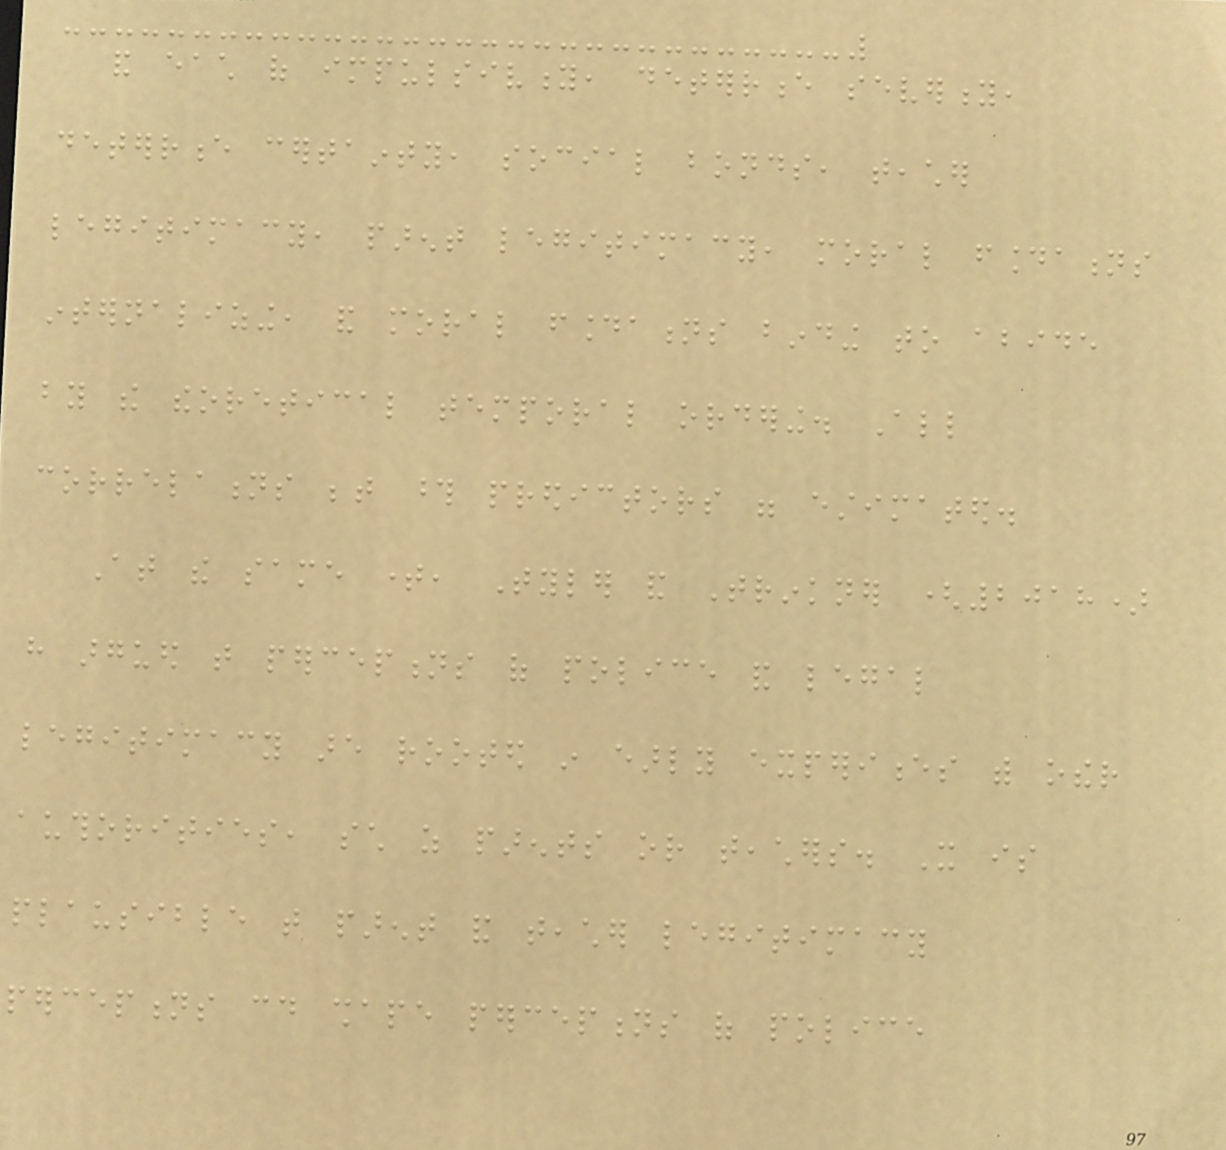and each of impulsivity, deterrence severity,
deterrence certainty, social bonds, teacher
legitimacy, parent legitimacy, moral foundations
internalizing, and moral foundations binding to abide
by the theoretical temporal ordering. All
correlations between those predictors were estimated.
At the same time, Tyler and Trinkner (2018)
have argued that perceptions of police and legal
legitimacy are rooted in early experiences with other
authorities, such as parents or teachers. It is
plausible that parent and teacher legitimacy
perceptions could shape perceptions of police
